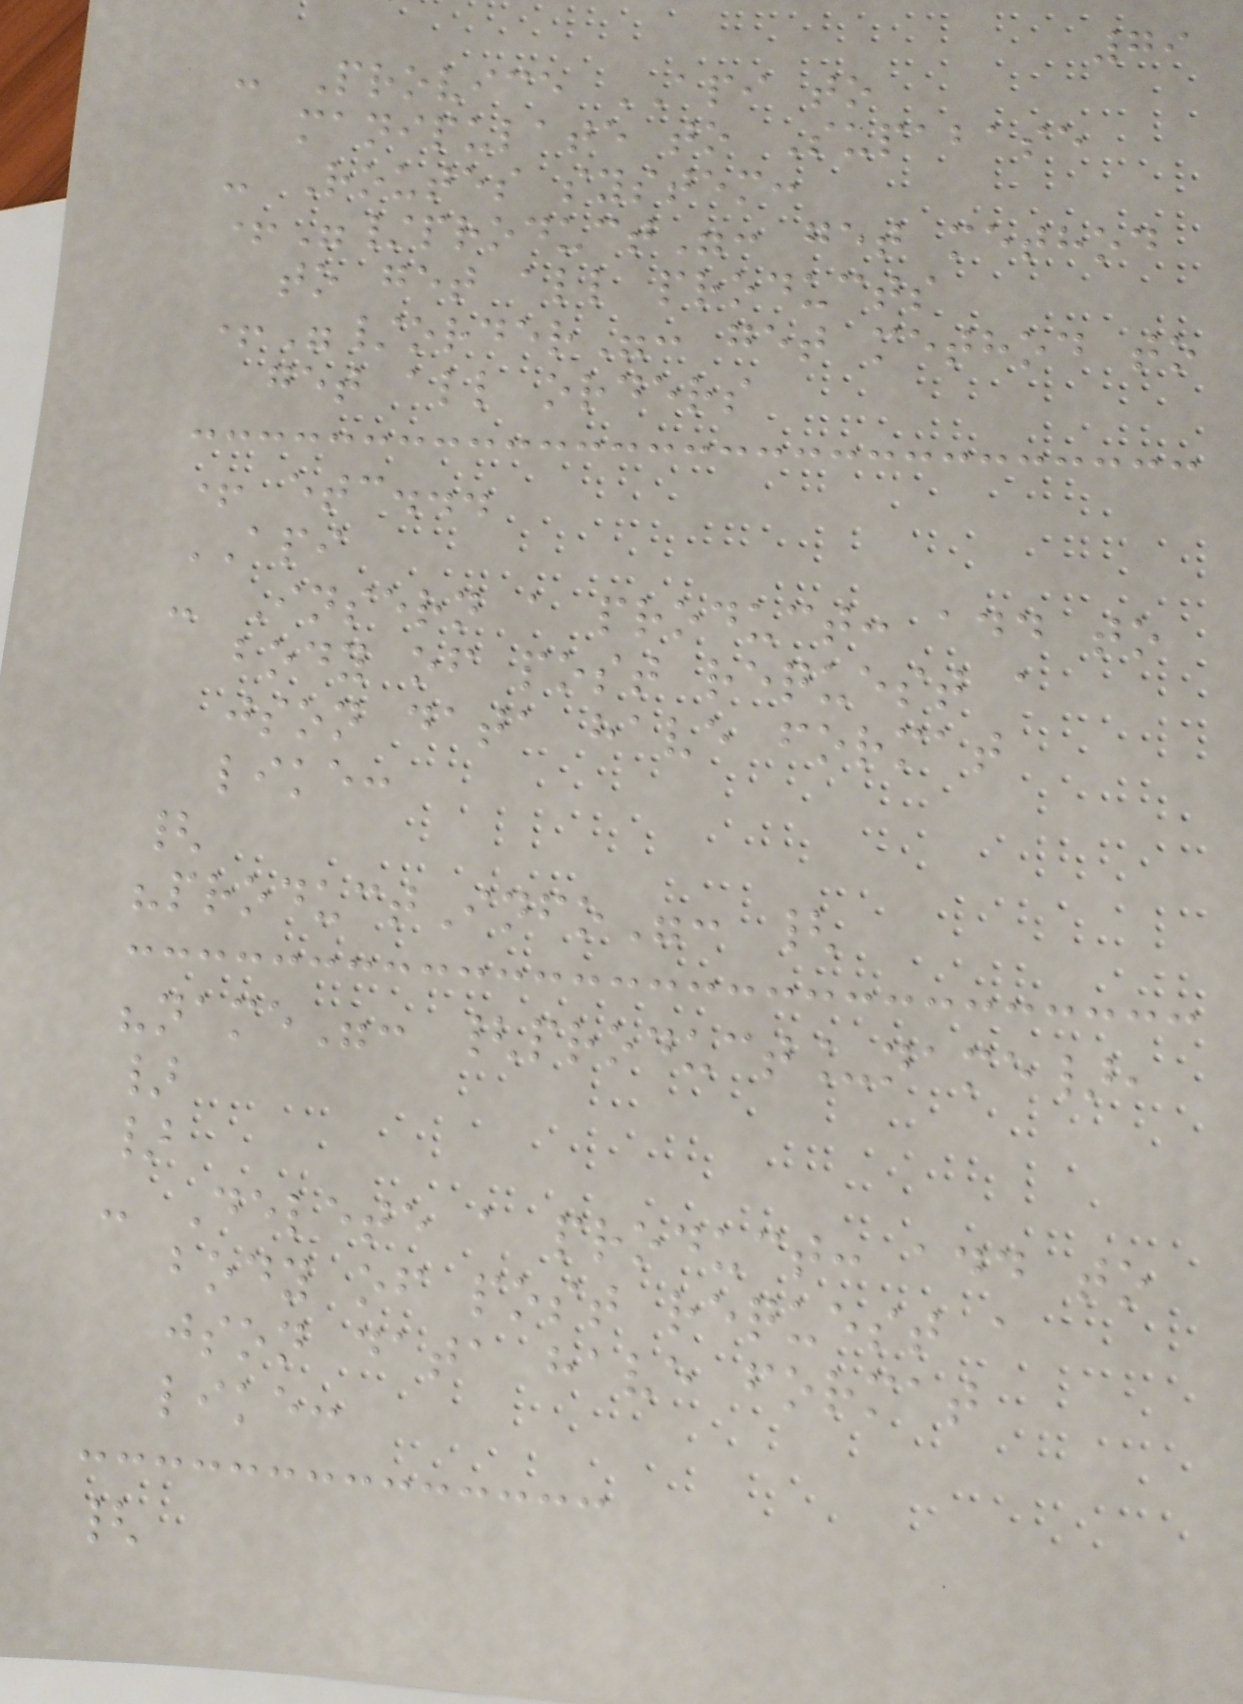79
- Provice API to
manipulate to Supabase
- Routes system:
+"/product": get method
to get all products
+"/order": get method to
get all orders
+ etc...
API
- Insern a product: add to
body of post request a
json data have format
like:
{
"productInfo": {
"name": {product_name},
}
}
- Delete a product: add to
body of post request a
json data have format
like:
{
